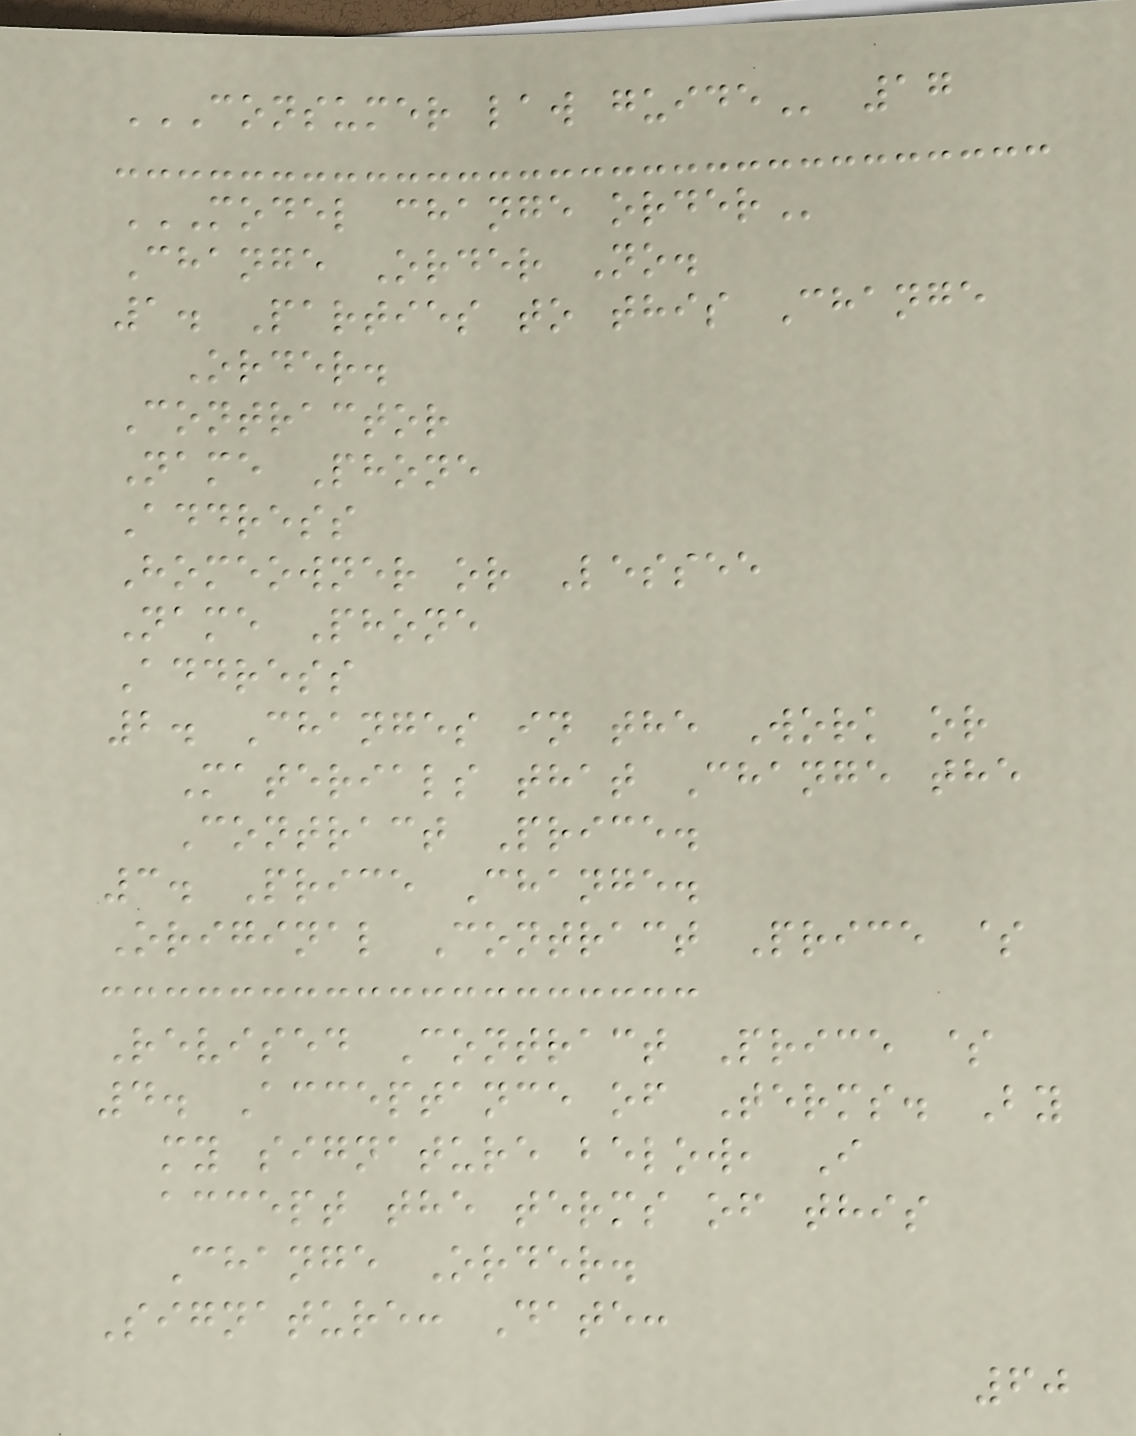CONSUMER LAW GUIDE 17
MODEL CHANGE ORDER
Change Order No.
1. Parties to this Change
Order.
Contractor
Name Phone
Address
Homeowner or Lessee
Name Phone
Address
2. Changes in the Work or
Materials that Change the
Contract Price.
3. Price Change.
Original Contract Price $
Revised Contract Price $
4. Acceptance of Terms. By
my signature below, I
accept the terms of this
Change Order.
Signature: Date:
60
